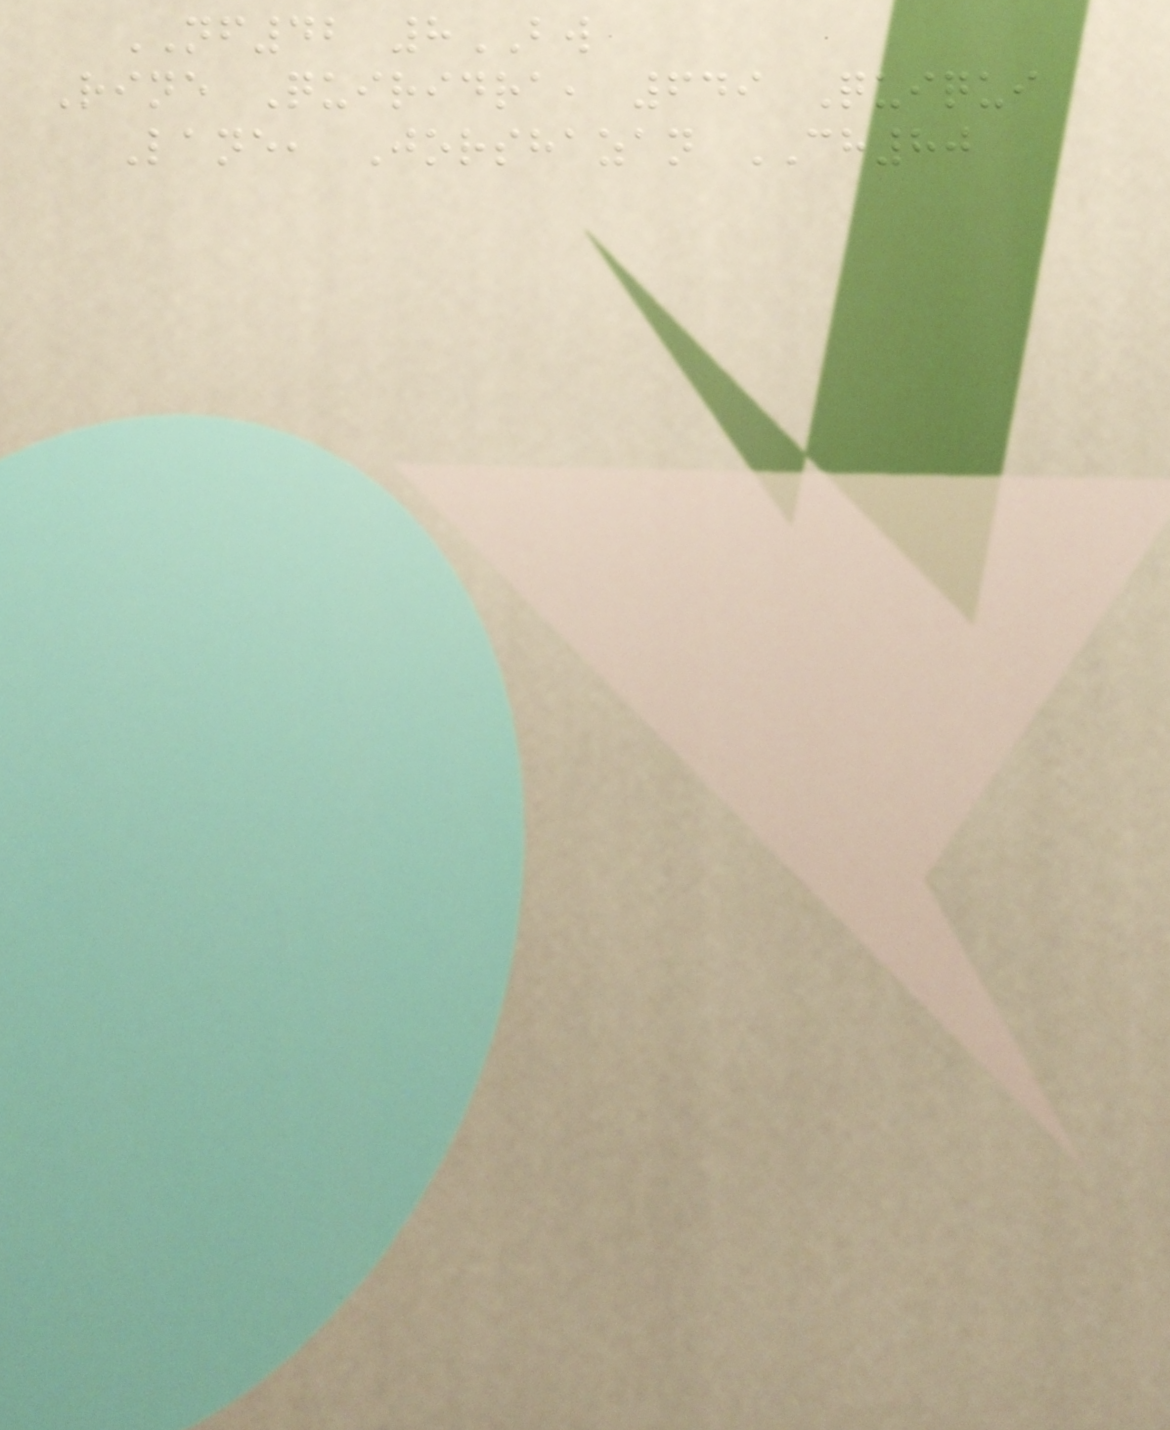NF42 8BW
Rine Quiridra, 649 Quiqui
Lane, Jorshazan CH80
